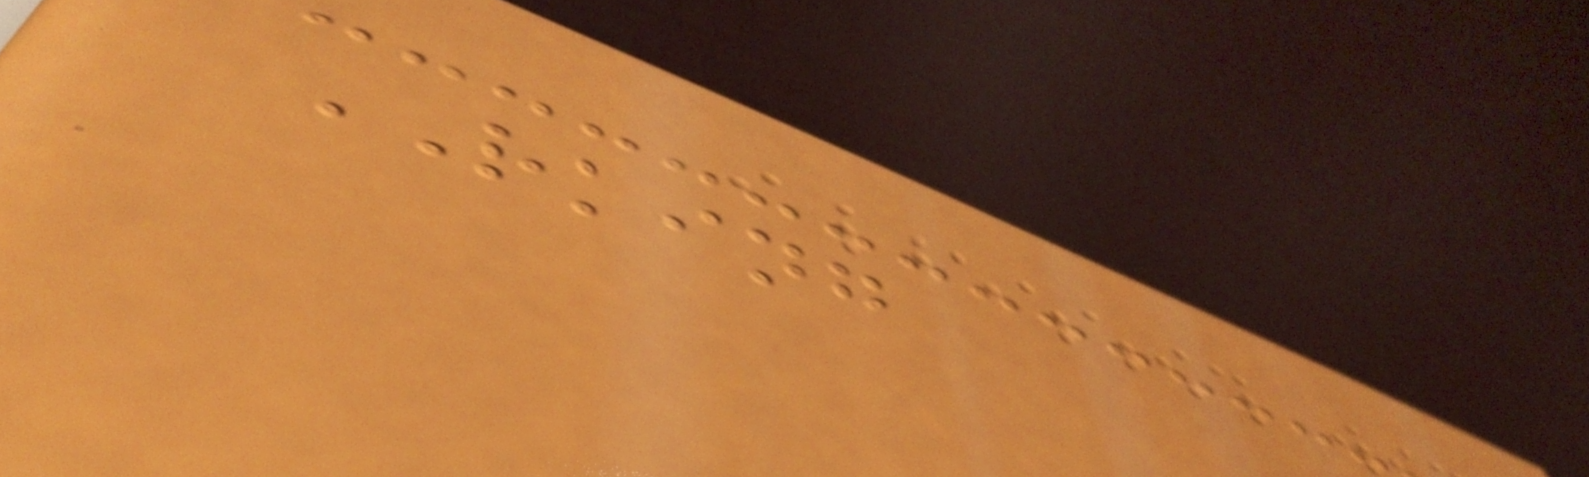RKING
